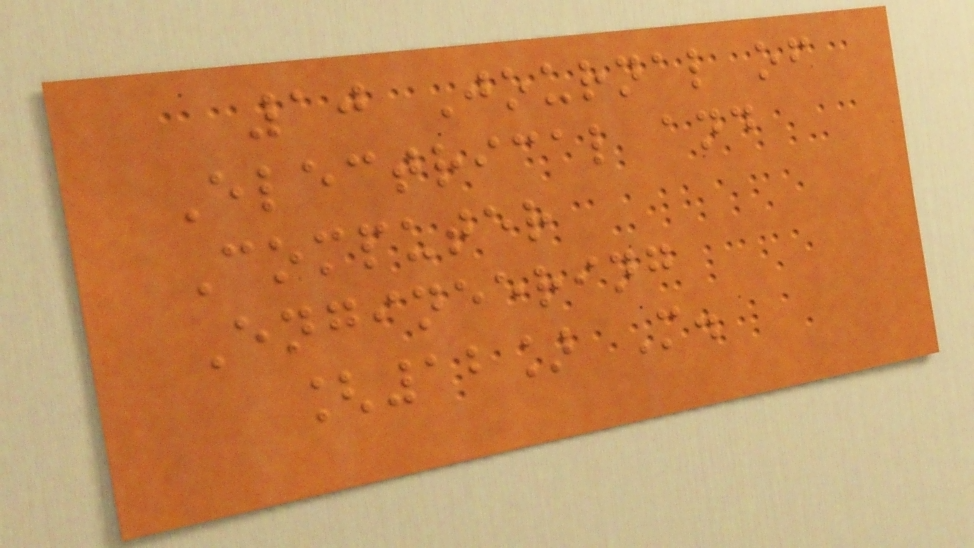10 Journal of
Electrical and
Computer
Engineering
[12] M.
